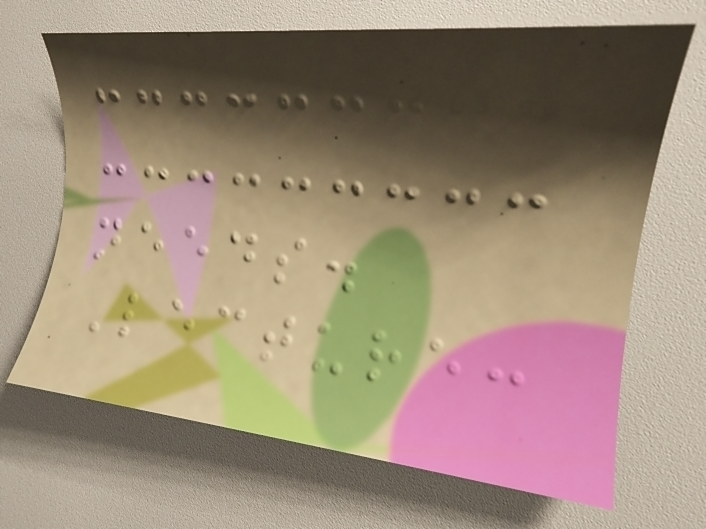needs.
Lecture:
